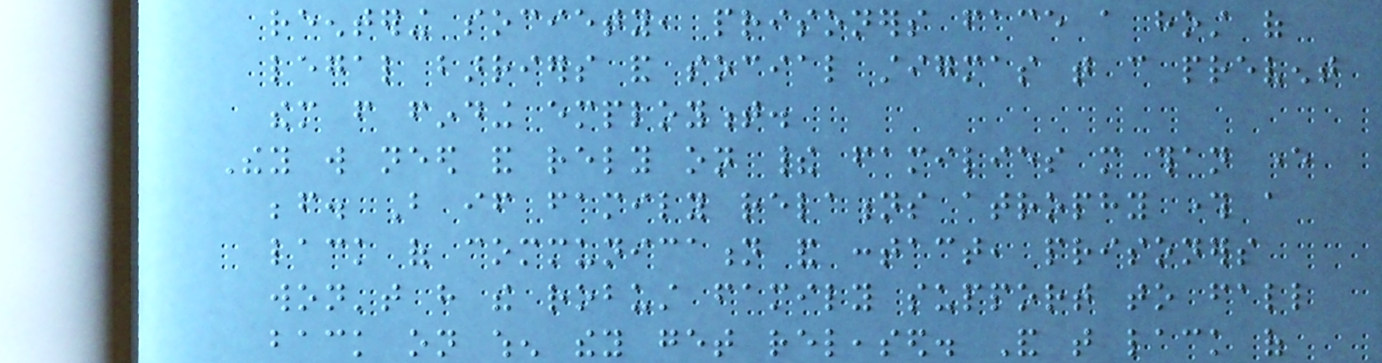reentering society, prisoners face a host of
legal barriers and social stigmas that can prevent
them from finding employment.
They will need and rely on their families more than ever
before. But if family relations atrophy through a
lack of communication and contact, prisoners
won't have the robust family support to fall
back on when they get released. And that lack of
